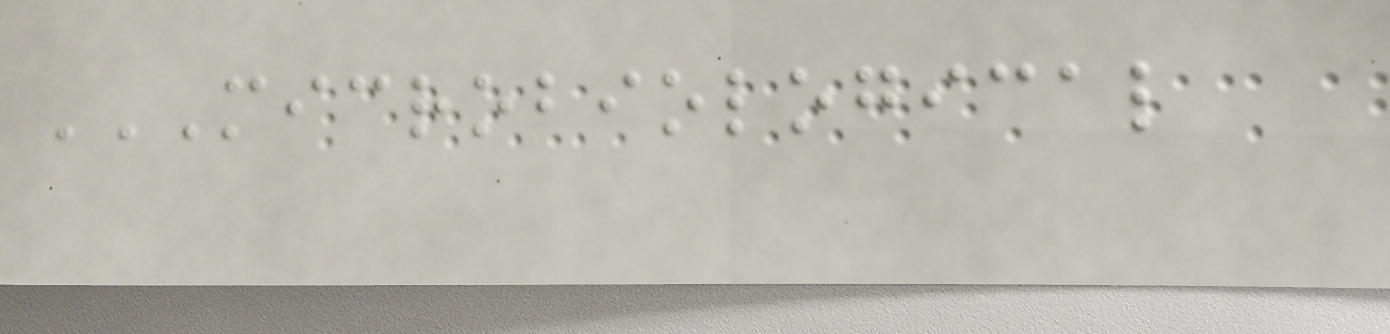MICROBIOLOGICAL
